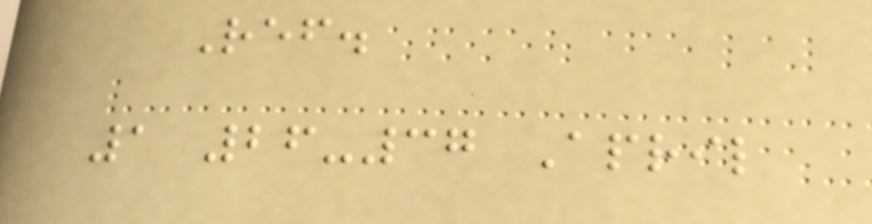Ref.
1 26-37 April
